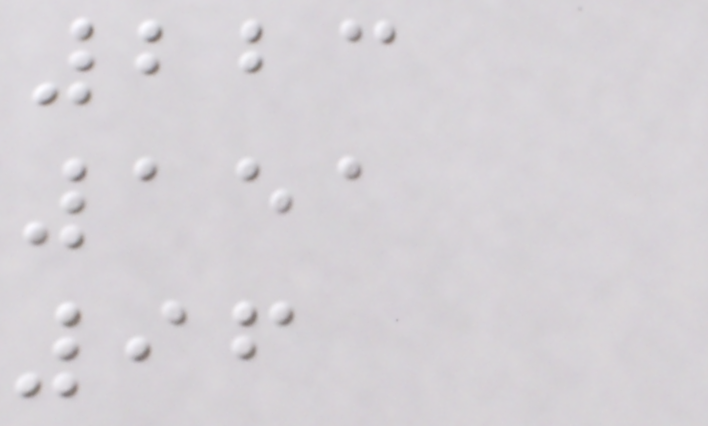223
151
96
